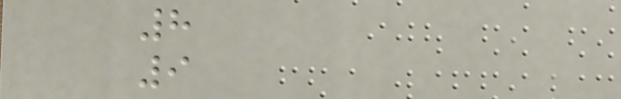8
9
